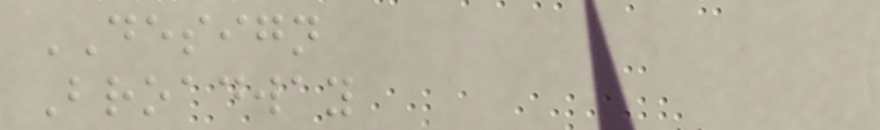DESIGN
Broadway
